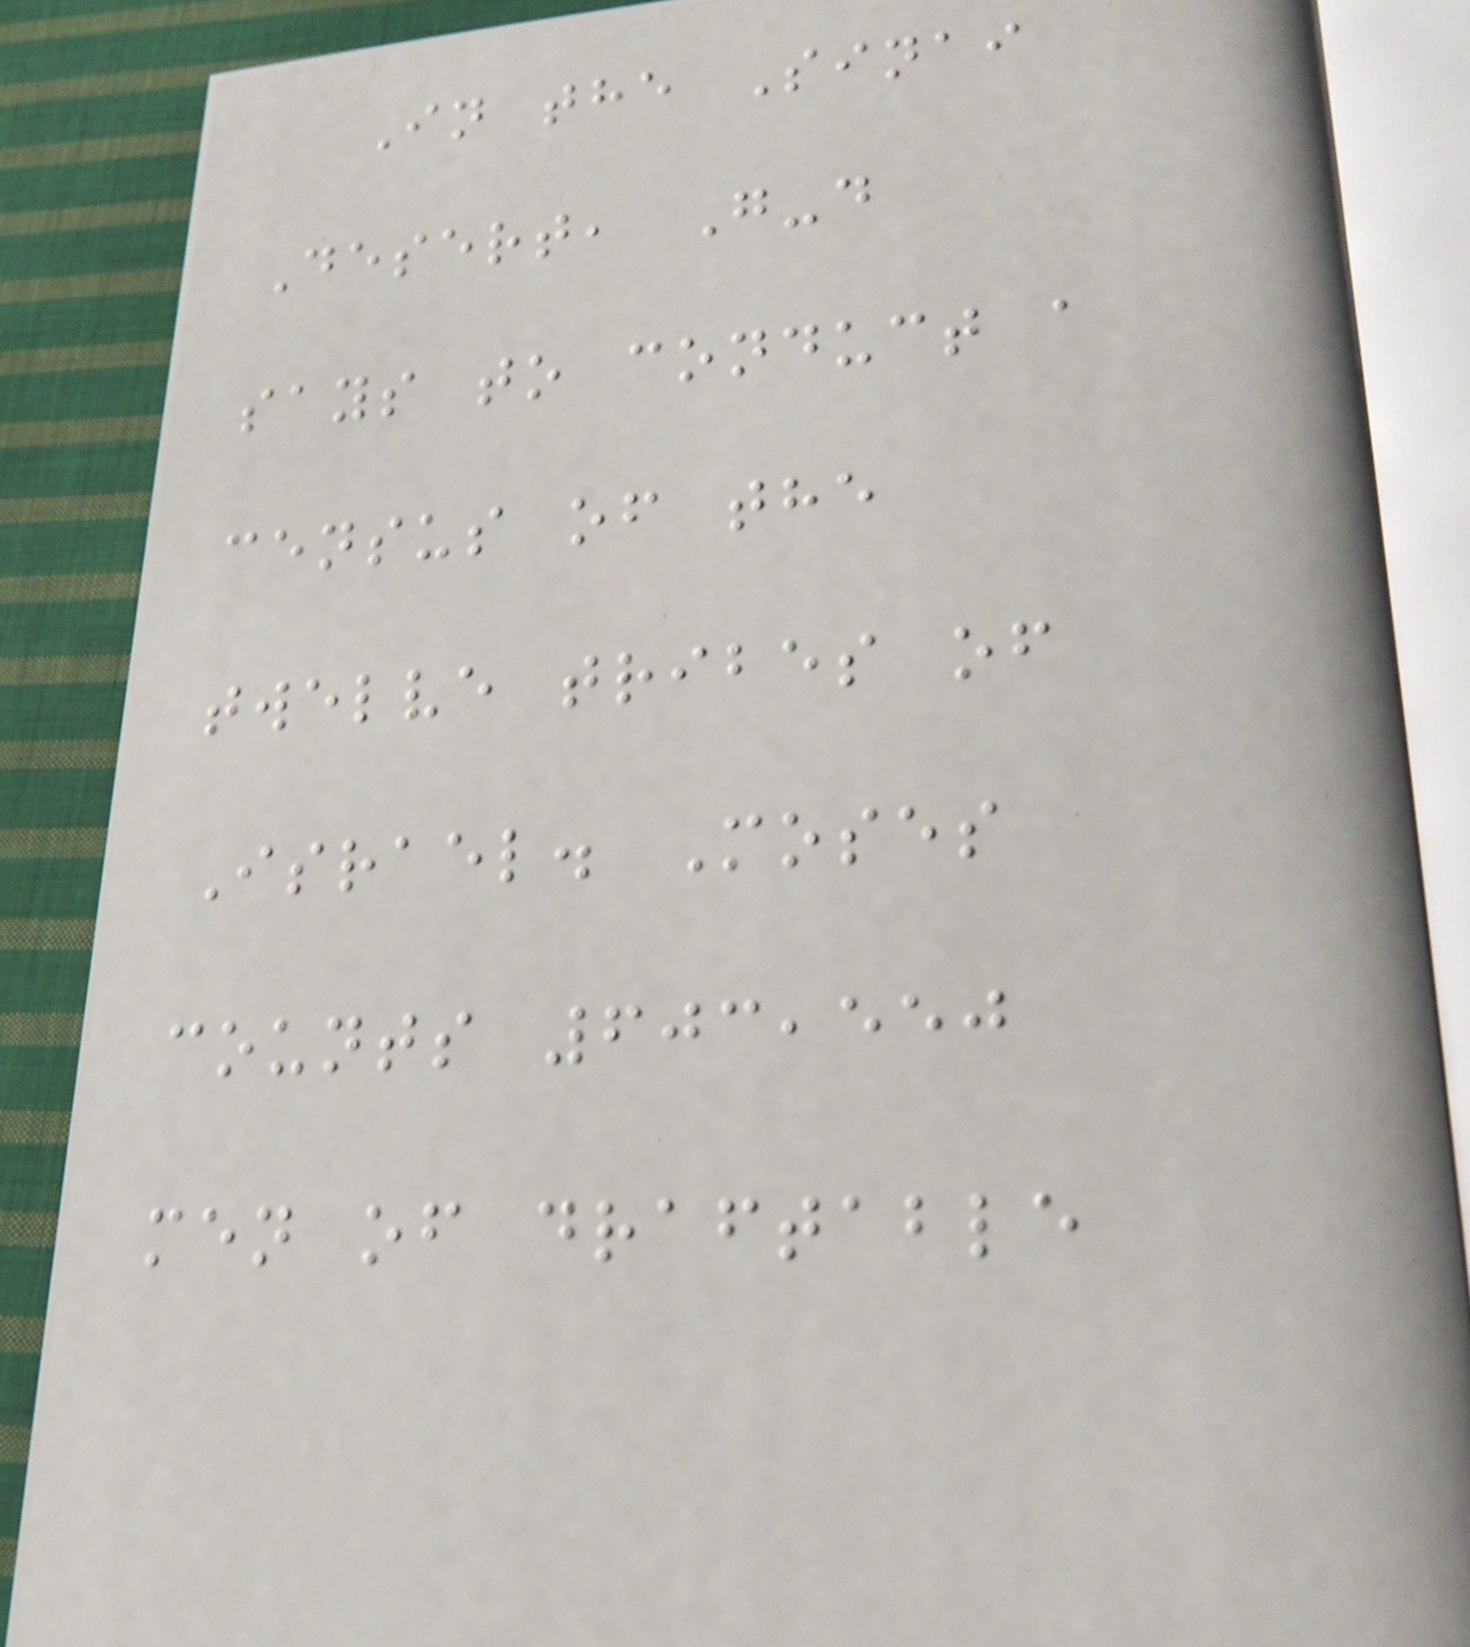In the Sinai
Desert, G-d
says to conduct a
census of the
twelve tribes of
Israel. Moses
counts 603,550
men of draftable
